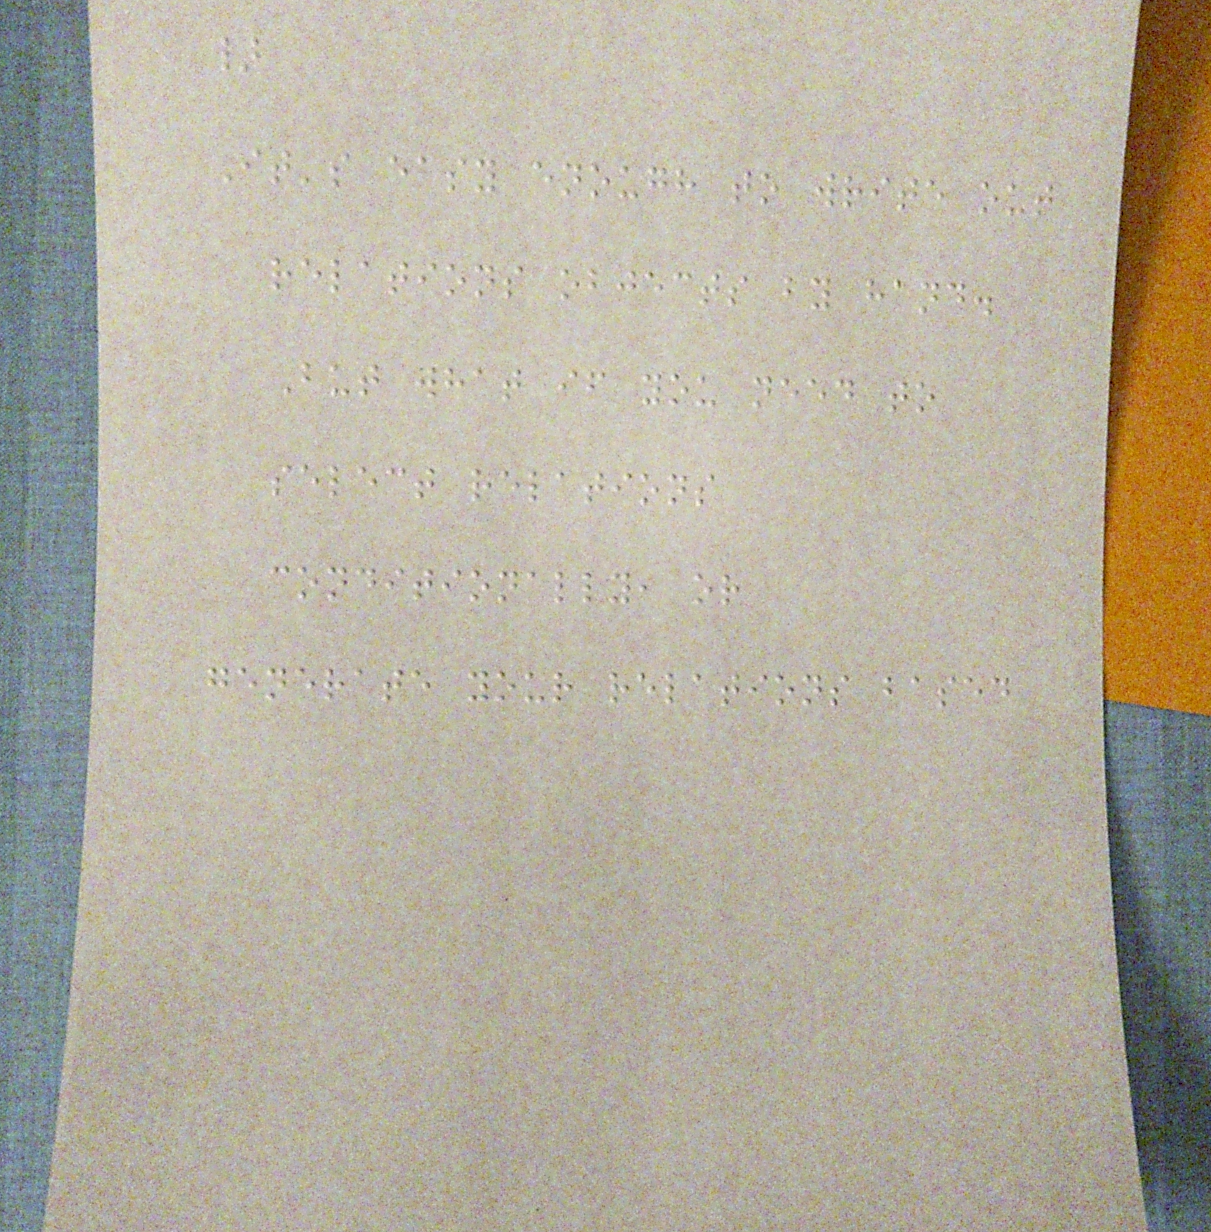}
It's easy enough to write out
relations objects by hand.
But what if you need to
select relations
conditionally, or
generate your relations based
